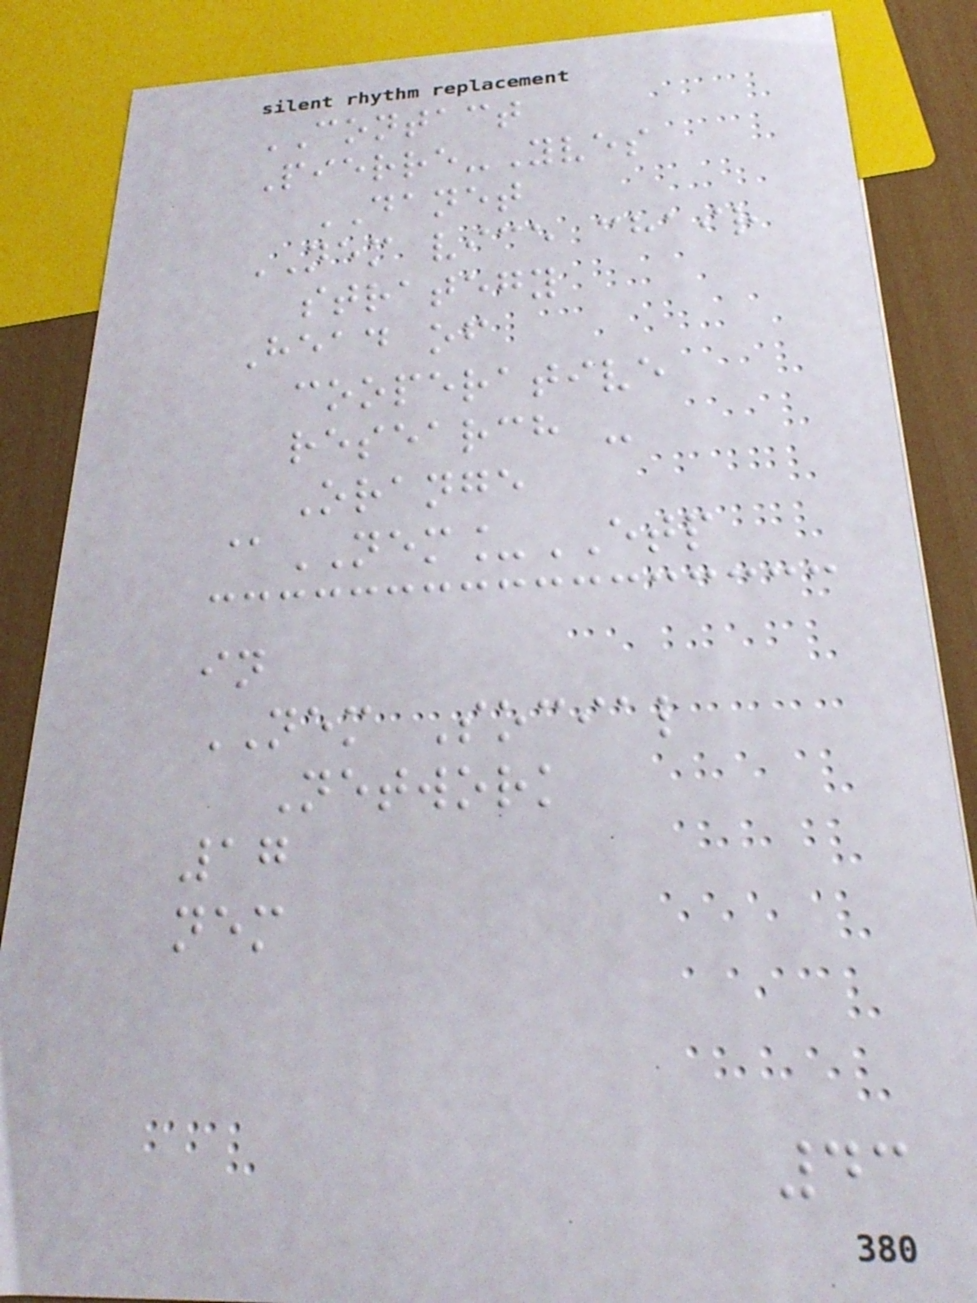CONTACT
Pierre-Yves
DANET
NEM vice chair
strategy
Head of
cooperative
research -
Orange
@NEM_ETP
in
NEM Social
Network
17
nem
43
